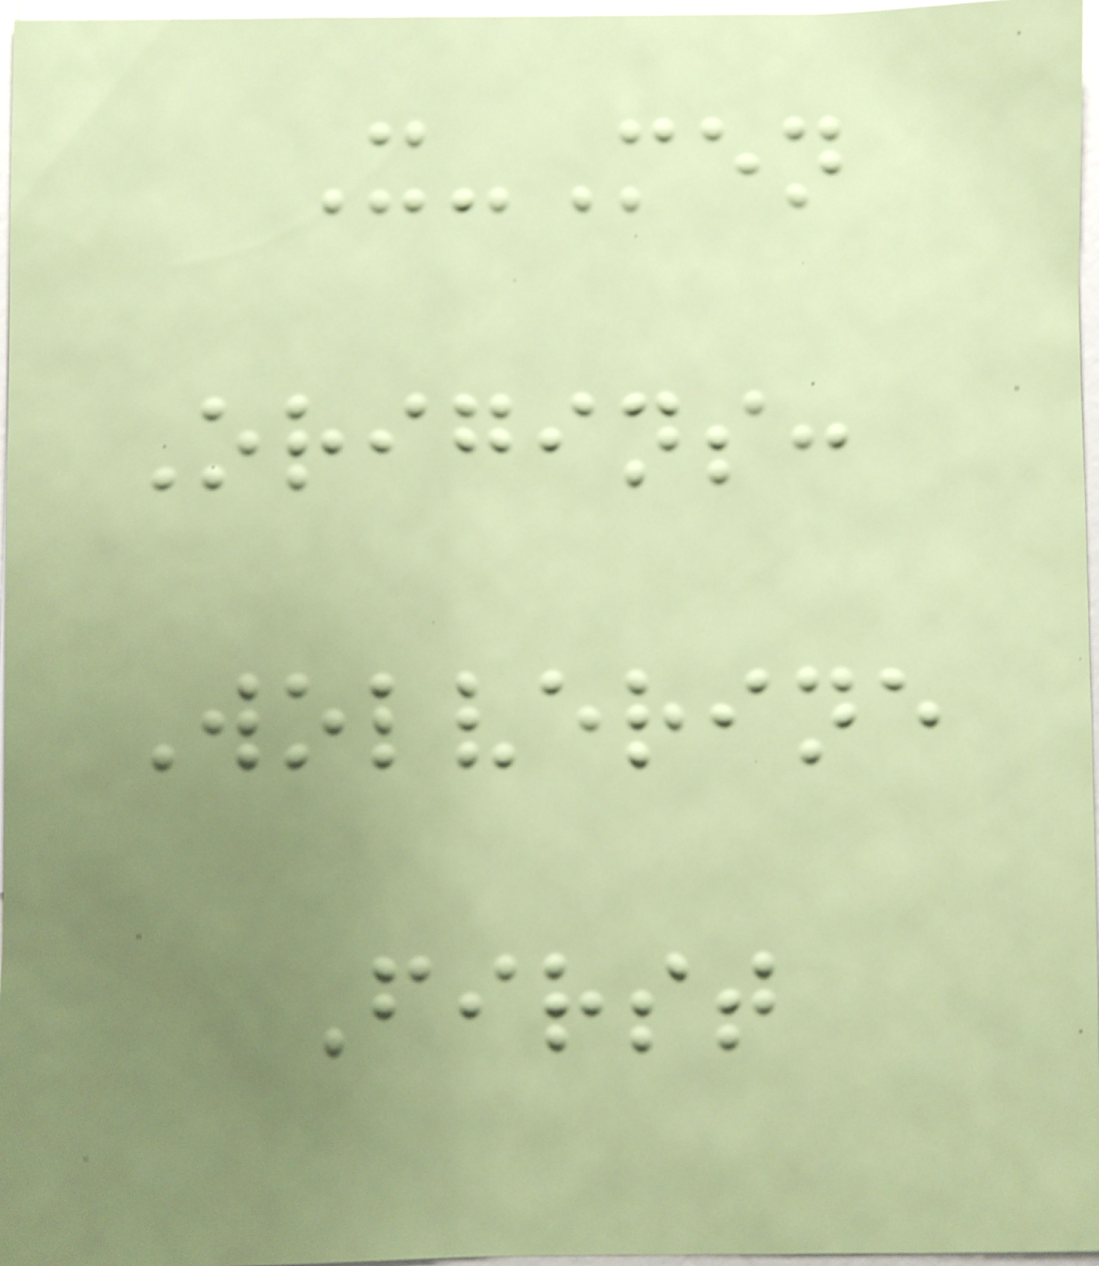X-Men
Origins:
Wolverine
First
